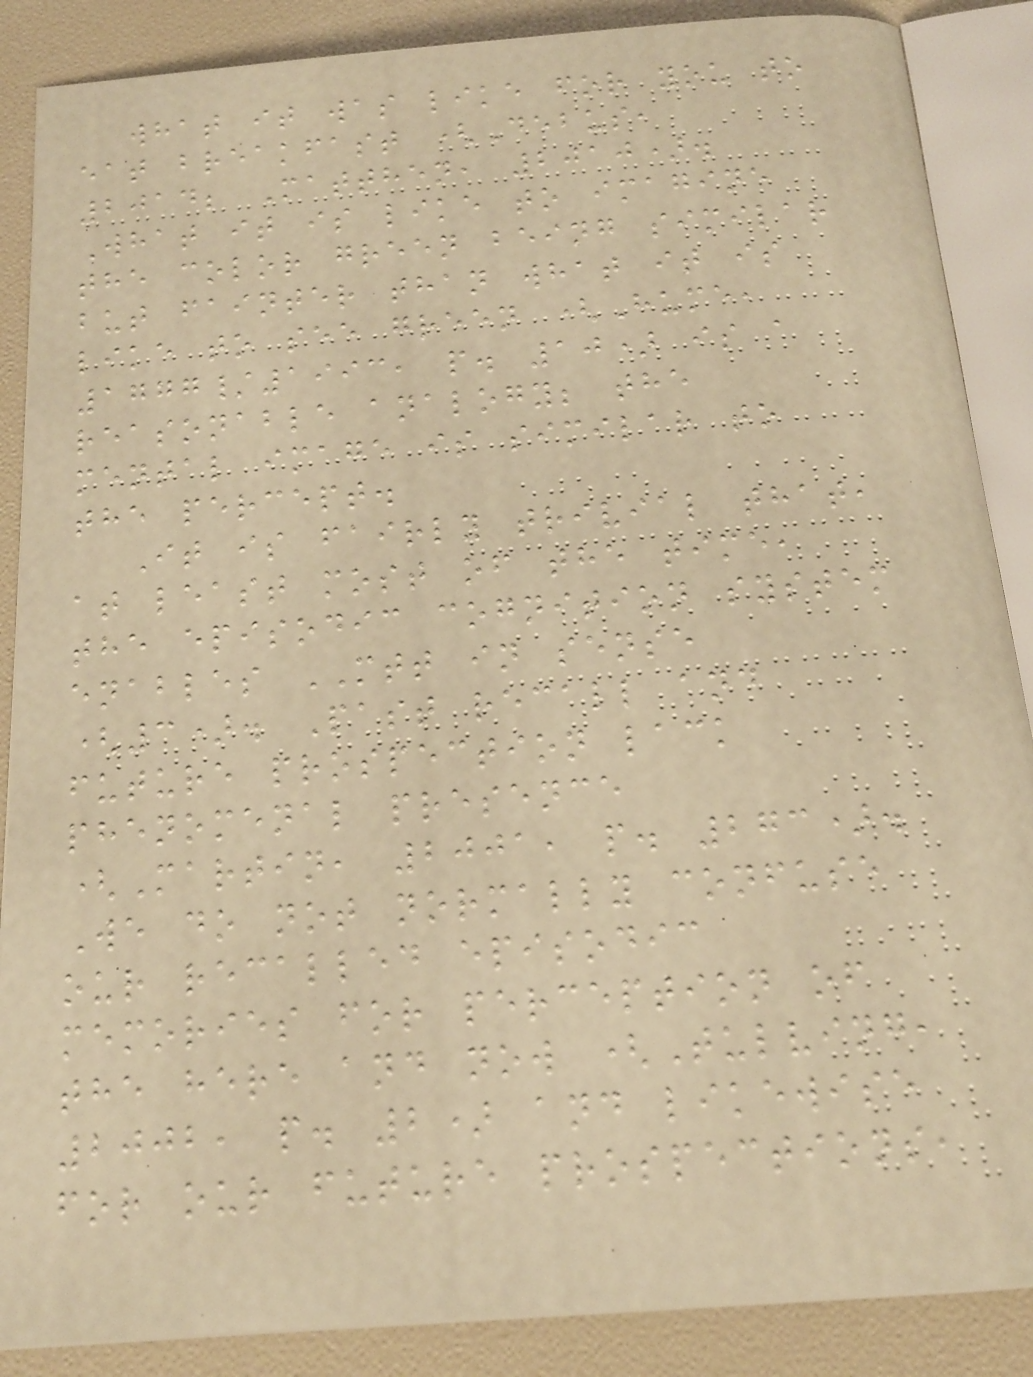what it was like for you to
eat breakfast (Debus,
2014; Matthen, 2010).
What it is like to imagine
the color green being similar
but fainter than what it is
like to see green (Hume,
1777/1993, p. 10) is a
reasonable analogy; the
mental image is similar to
the percept.
It is fairly trivial that,
at least most of the time,
the episodic cognition system
enables MTT in sense
(3). Past recall and
future prospection lack
phenomenal presence
(Martin, 2001, p. 273).
We do not normally confuse
our recalled episodic
memories for perception of
the here and now (Tulving,
2002, p. 2) and likewise
for our future prospections,
